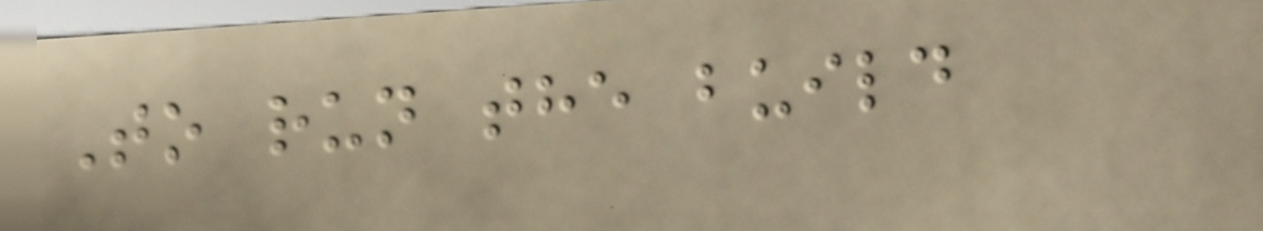To run the build
